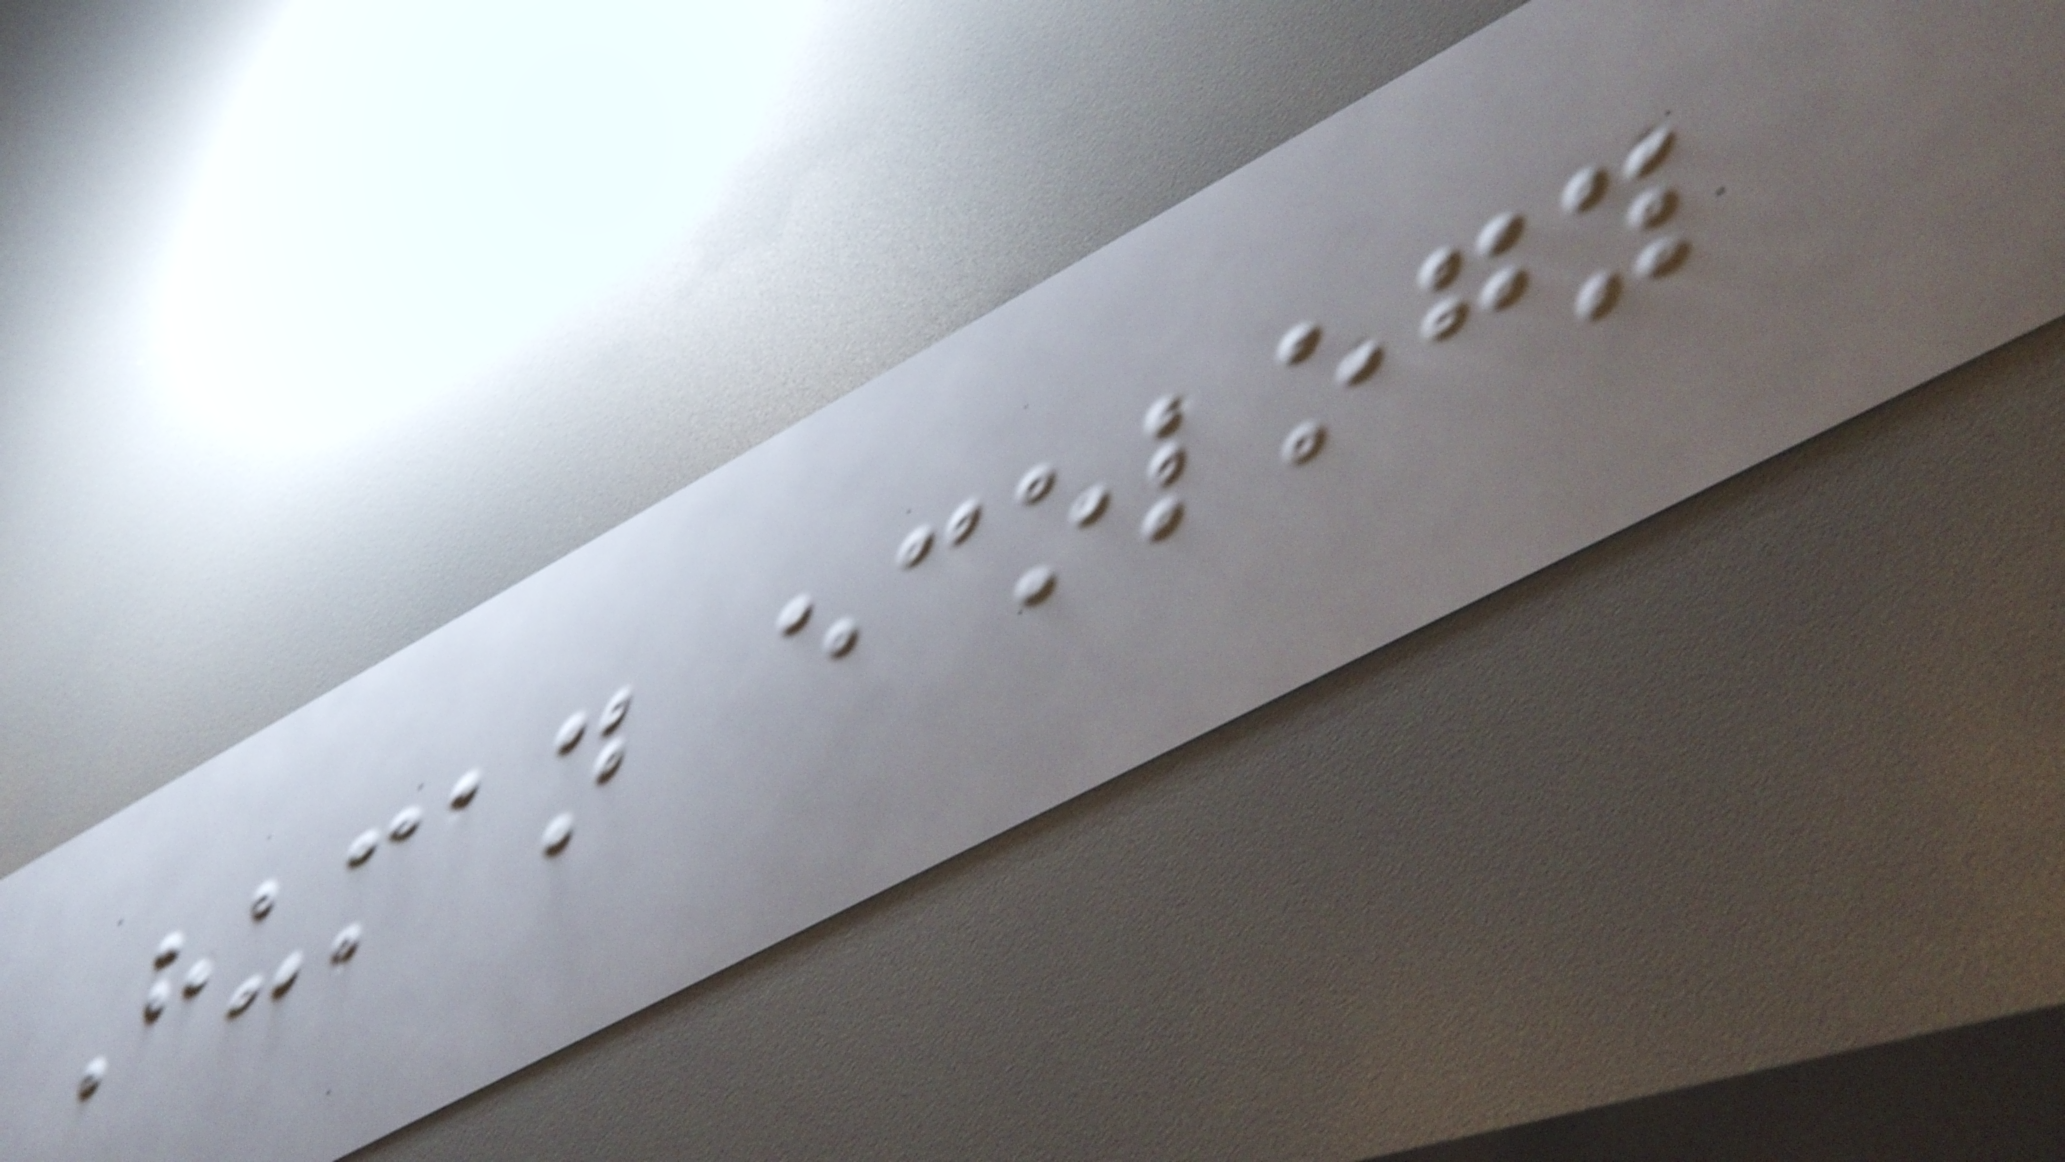Human ecology
